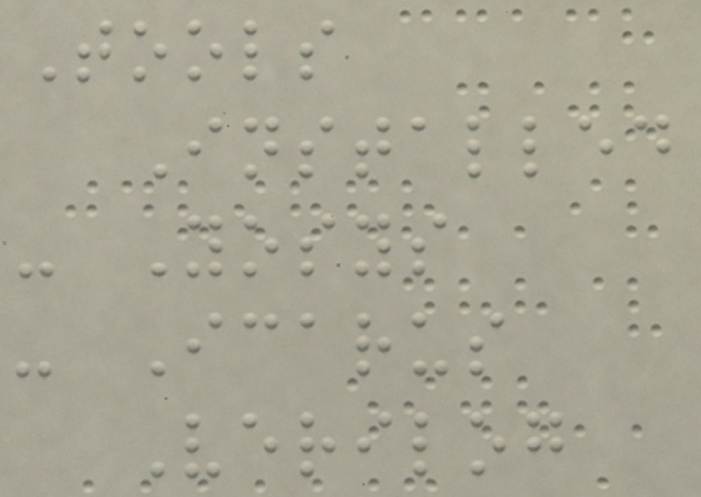Tools
Installed
- Yosys
- Icarus
Verilog
